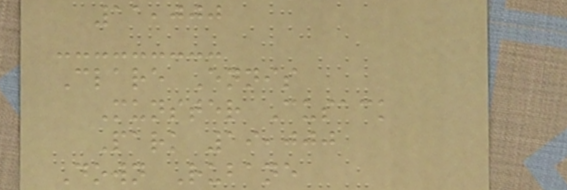11,000
Clare Ennis
Munster Cusack
Park 19,000
Down Rubane
